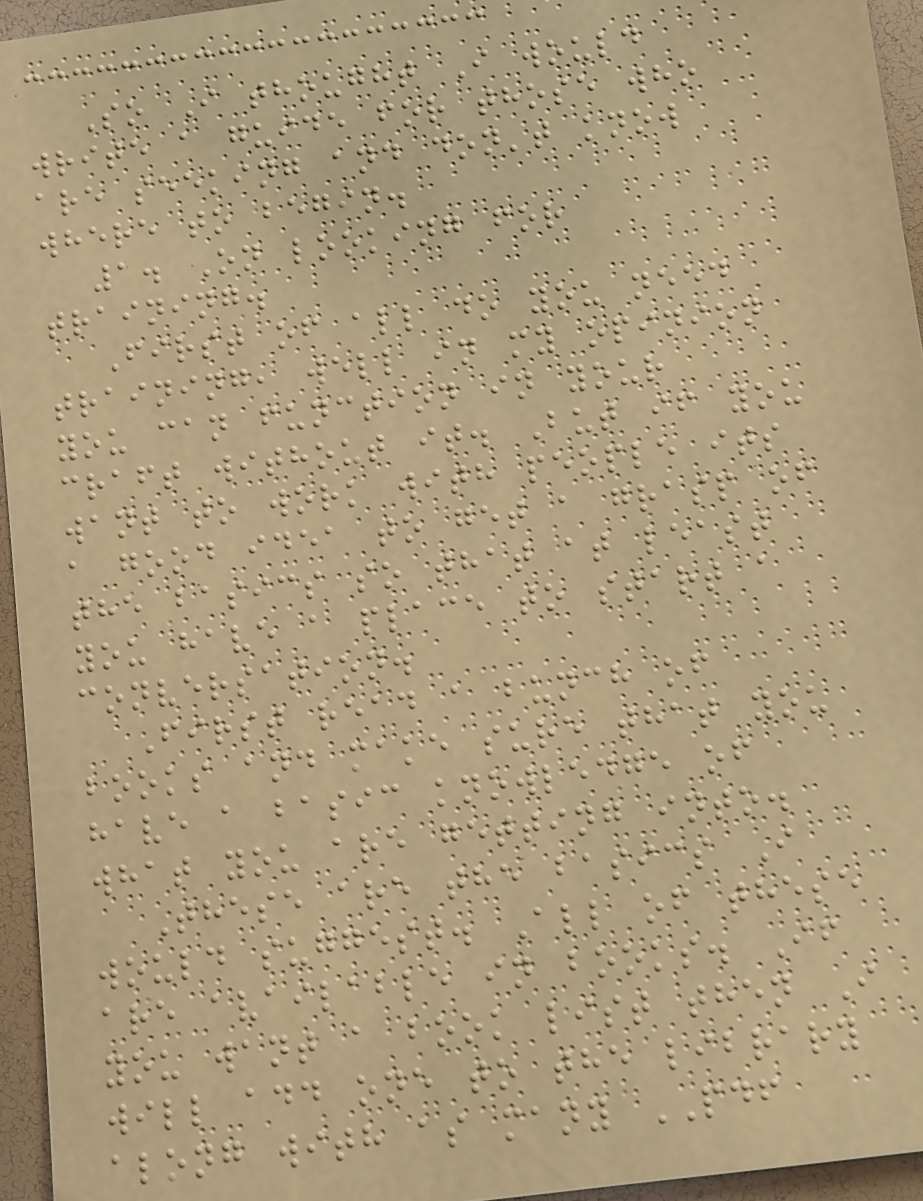So I thought I would
write a guide for those who
are seeking and don't know
where to begin.
1. On looking for
training.
First of all do you need
training, well in my opinion
you can function in your
craft without it. But if you
want to work with people its
a good idea to get a grasp of
the basics so that at least
you have a place to start a
conversation.
First read a bunch of
books and make sure that you
have a basic knowledge of
what you are getting into.
These are the basics I
would suggest. All of these
are available in books. If
you want a book list then I
will add one to the library
along with as many PDF
